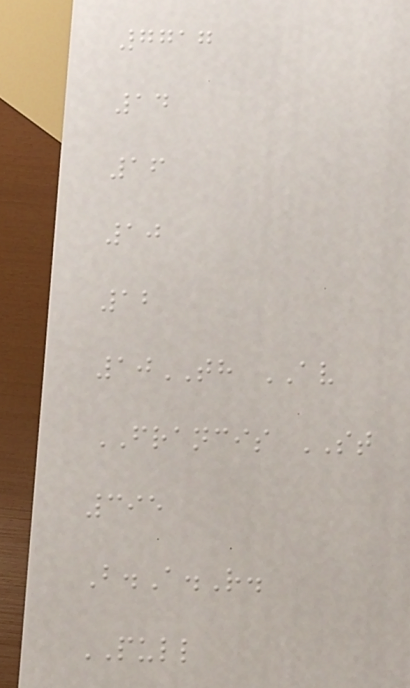7717
14
16
10
12
10TH AV
FRANCIS ST
395
B.A.R.
PULL
